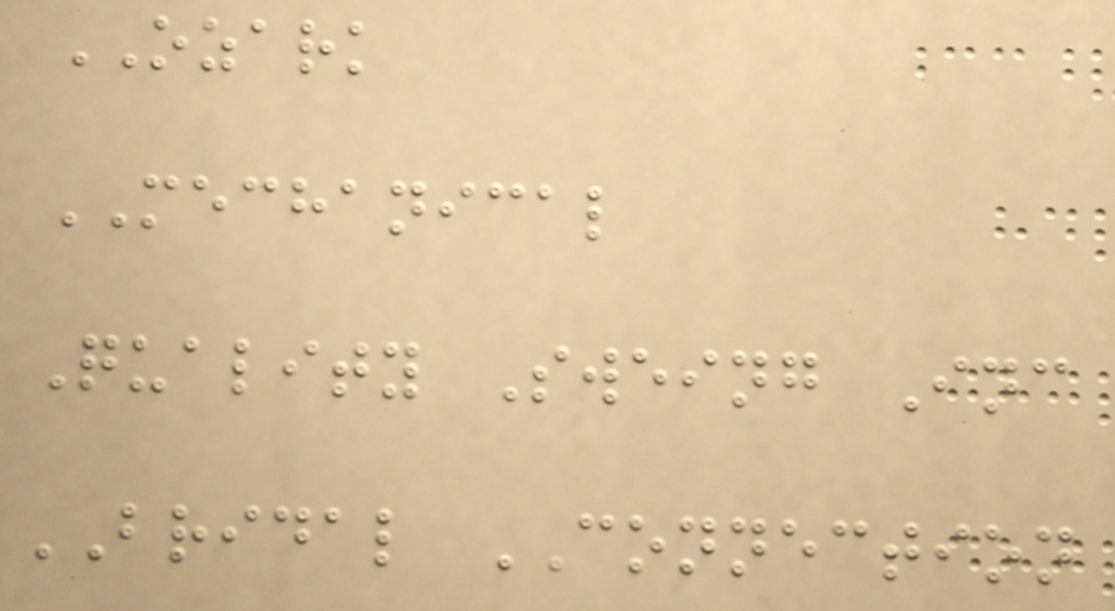OZARK
MECHANICAL
Quality Sweing Inc
BRIDAL CONNECTION
